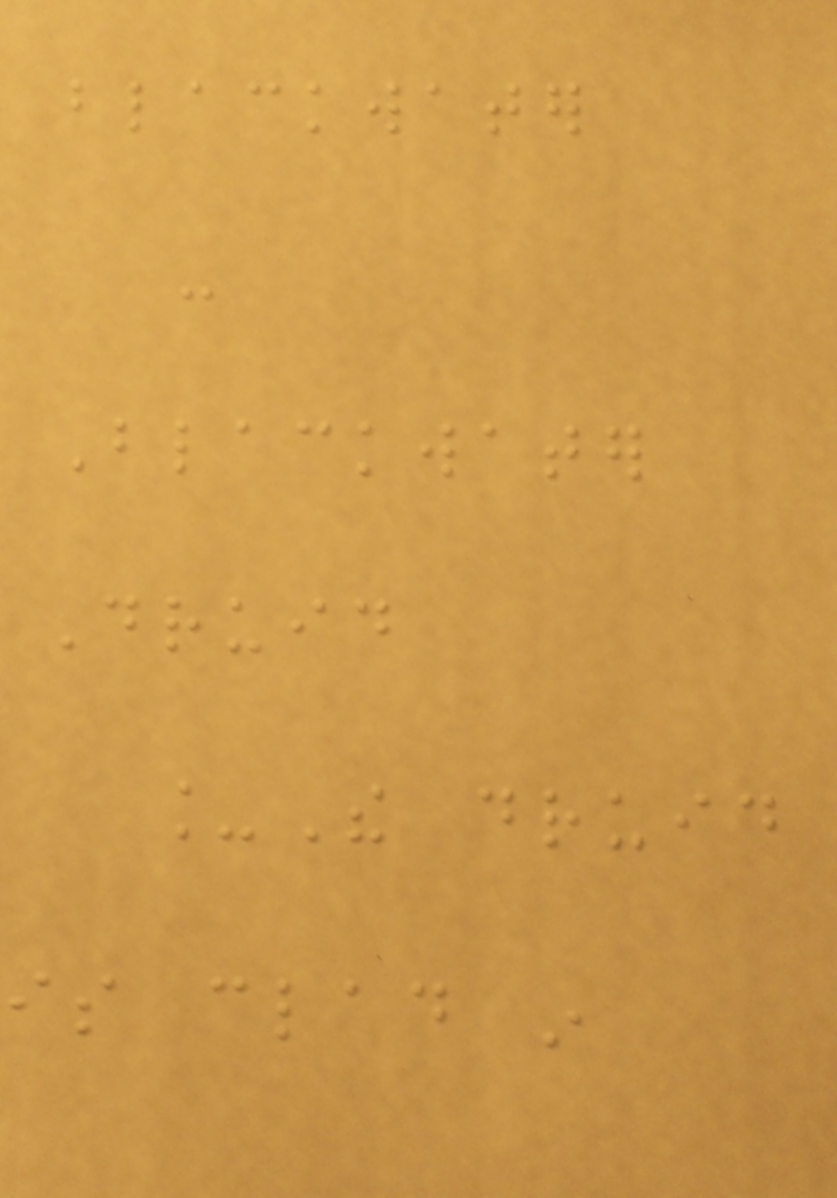blackwater
-
Blackwater
Druid
_The druid
is clad in
